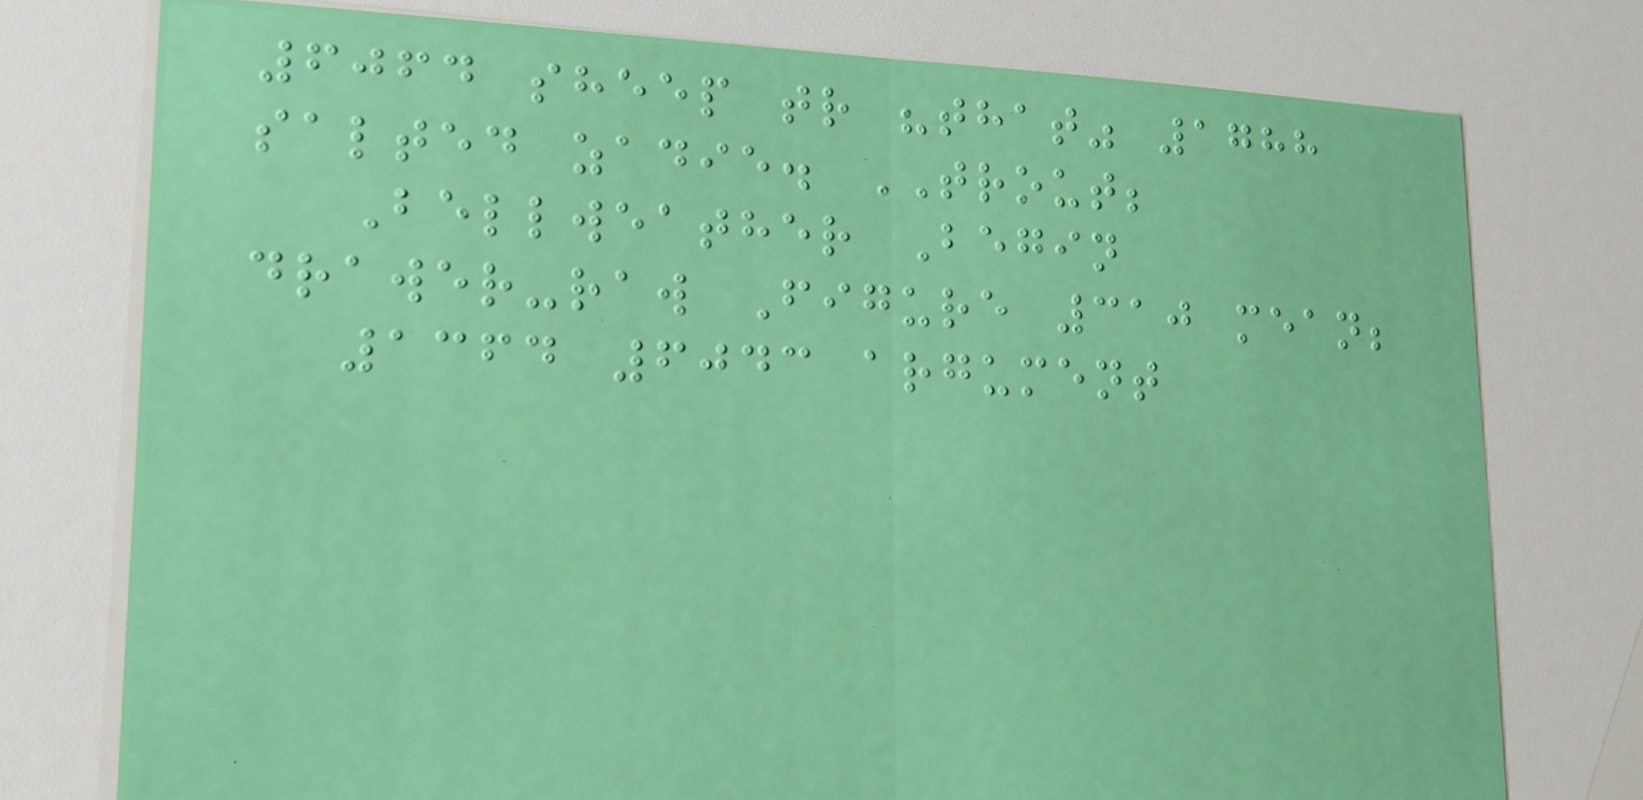6064 sheep tr "that" 1788
salted zadie. TROUT;
Bellweather Begin
drawer-raw Figure 310 mean;
1364 6043 argument
